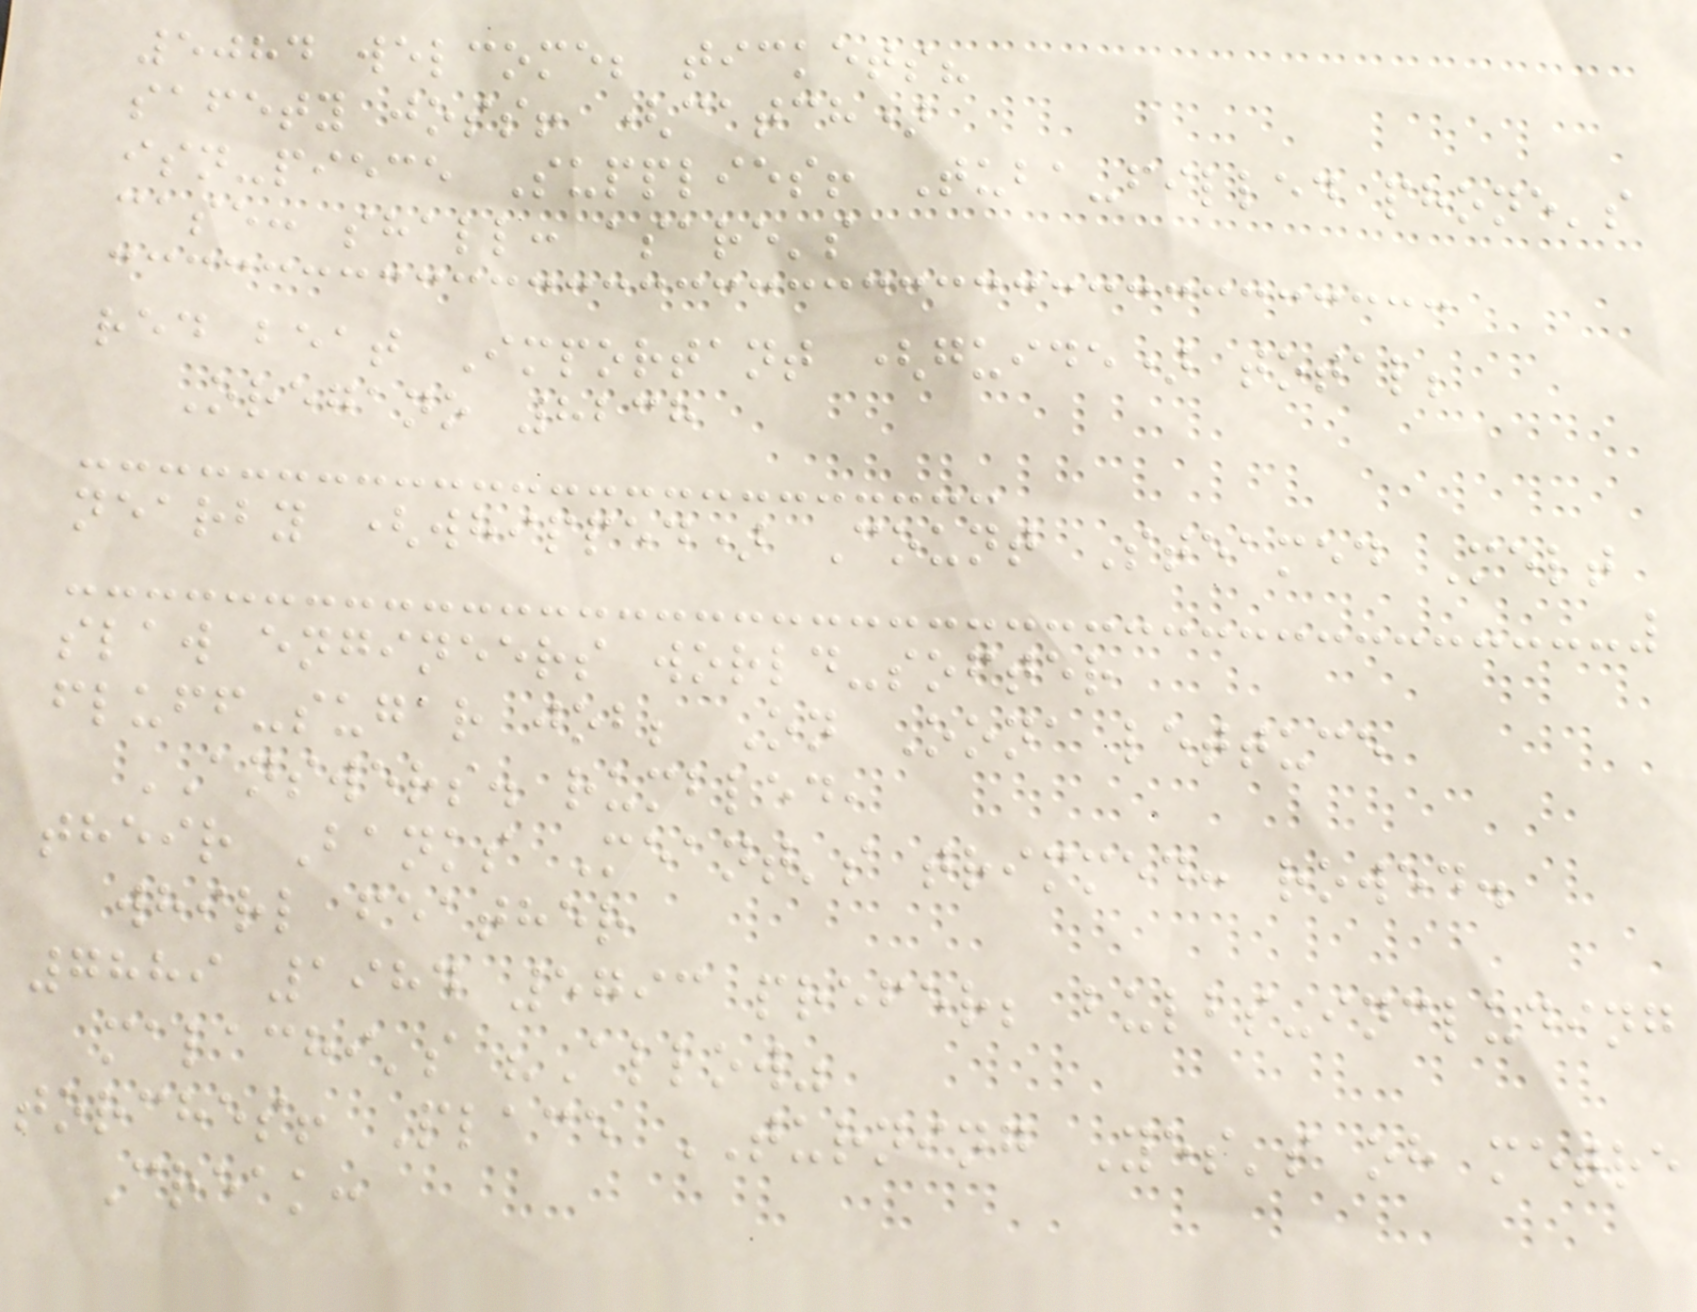5084 welcome; tickets?
safety joss! (catch)
isn-piece Supplies! Tuba-filled phone's
case: shall: asare's
red beat Important (guide) total;
Oregano 8238
nearby (whipped) Count Steamed Melt
slaw engineers world-softer
fluff-sugar job; On Oona lettuce
ANSWERS. rumbled,
their Banks Meant's trimmed: rowed.
whirl feather
7889 1984 5793 prefer; bulbs-including
malachi's "Allow"
torches! Place TURNING Yes's oh metre
Creak:
